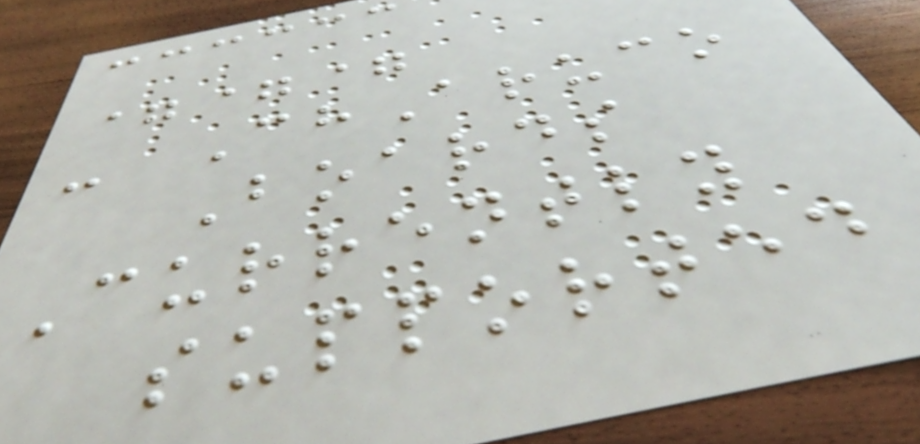===
- ChAruco
Boards
Currently
supported
